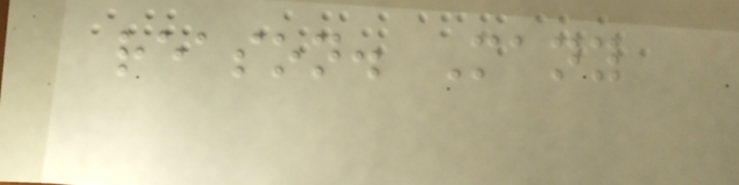reason. Many
